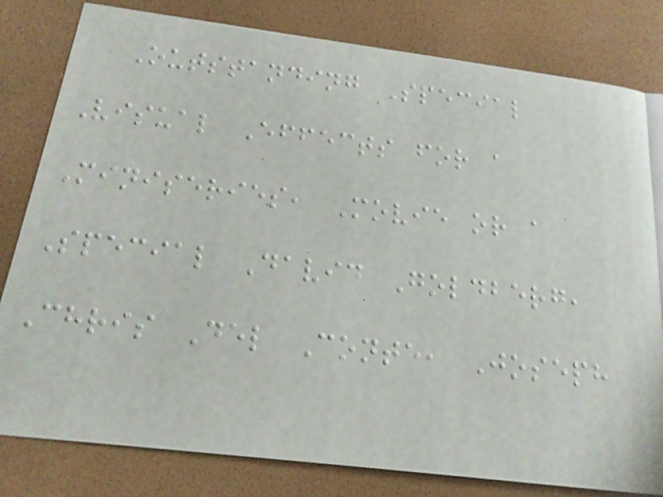Outstanding Special
Visual Effects for a
Miniseries, Movie or a
Special David Goldberg,
Chris Del Conte, Joseph
